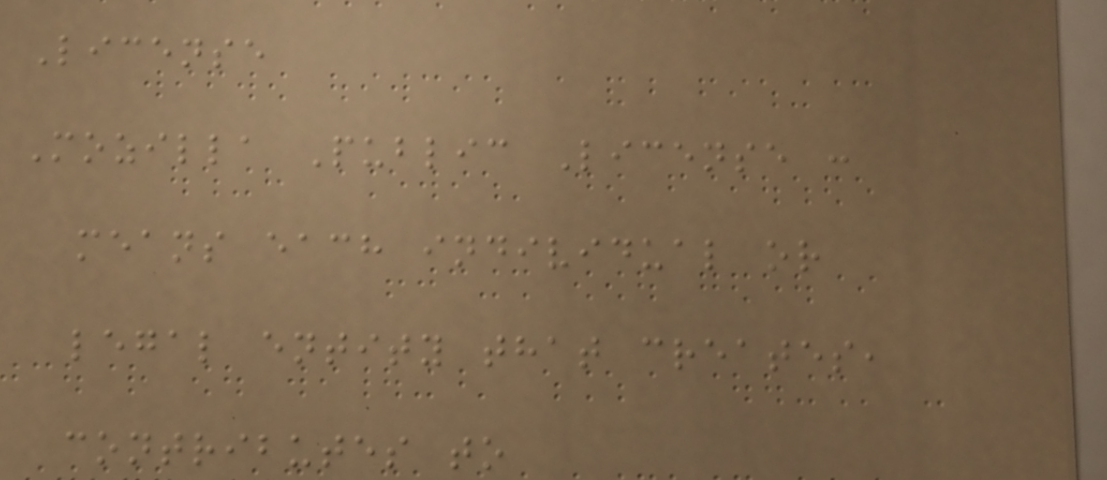License
Mozilla Public License :
means each individual or
legal entity that creates,
contributes to
